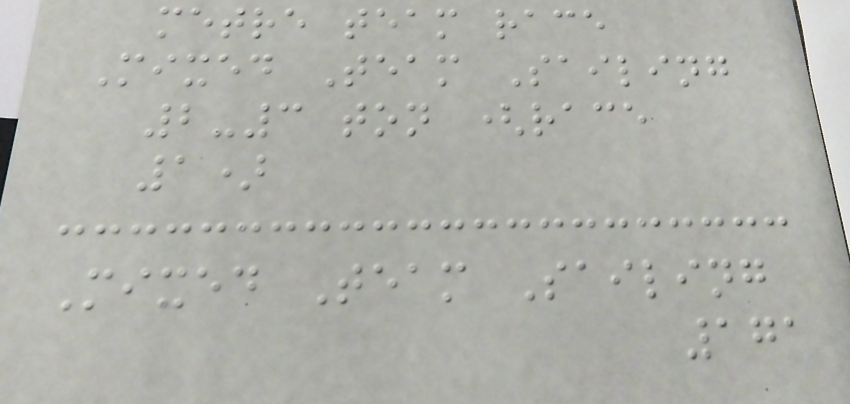metre team race
Mixed Team Sailing
2-3 ton (race
1)
Mixed Team Sailing
171
